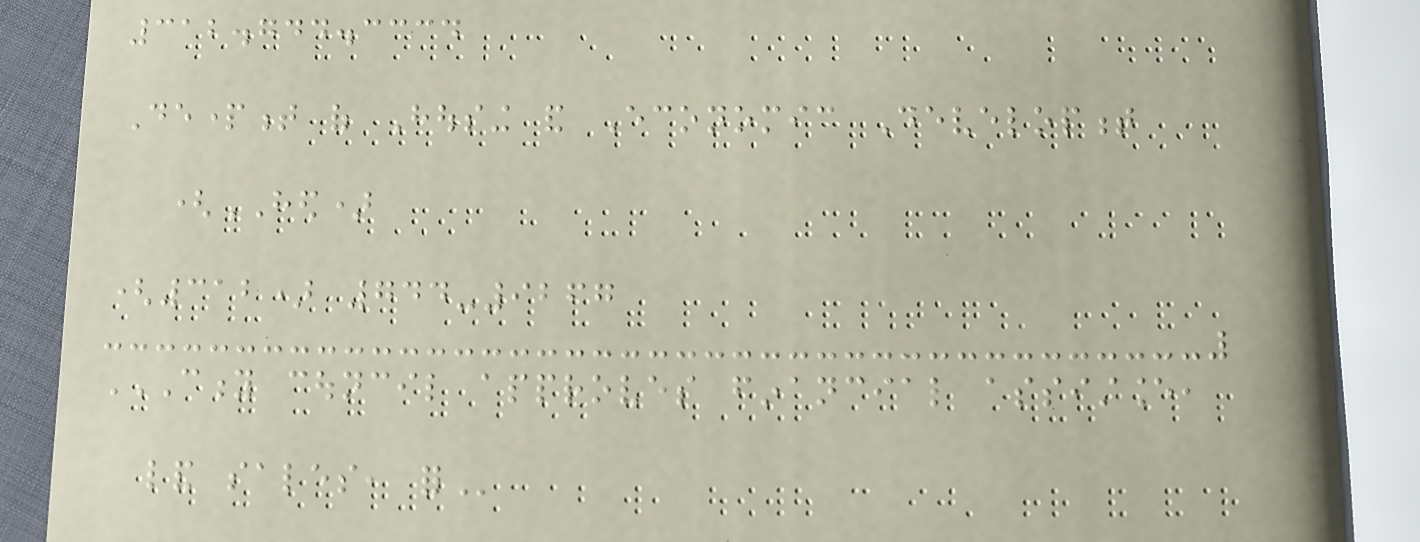312.744.3334
Department of Housing and Economic Development
(HED)
(312) 744-9267
CITY COUNCIL APPROVES FINANCIAL ASSISTANCE,
LAND SALES, FOR
